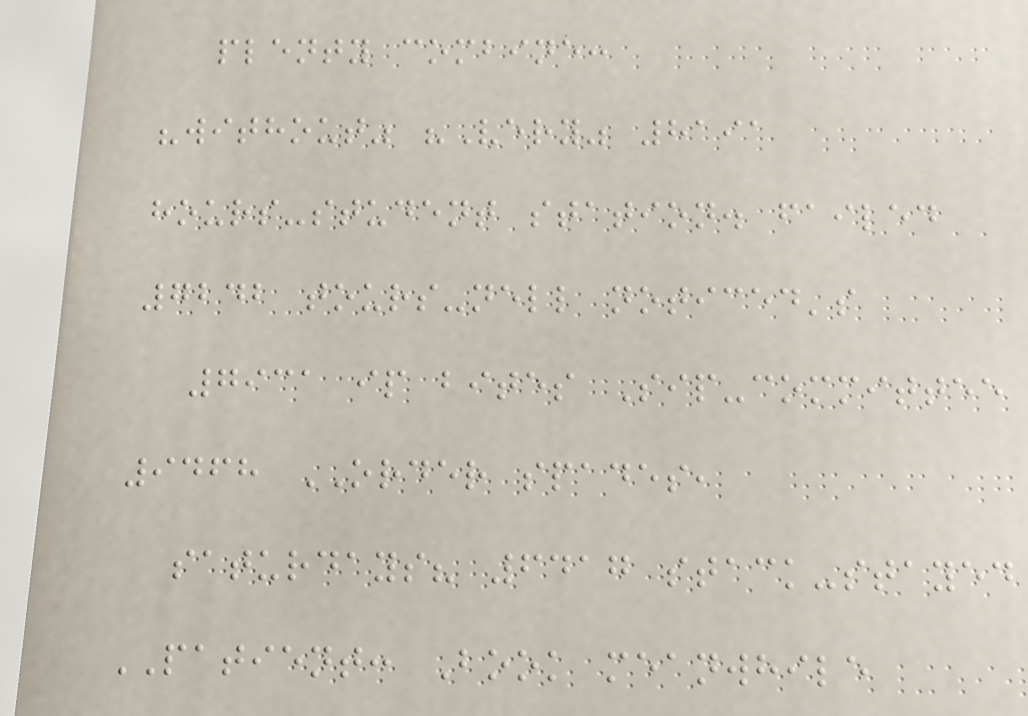plenty combine:
"without" "Very" 8191
hours-student station. failed
7242 tours-nell noticed's
7931 ip bites Sip-committee
9468 ORDER spades,
saturdays? 6417 stack-stayed
PATIENT: Book meanwhile
